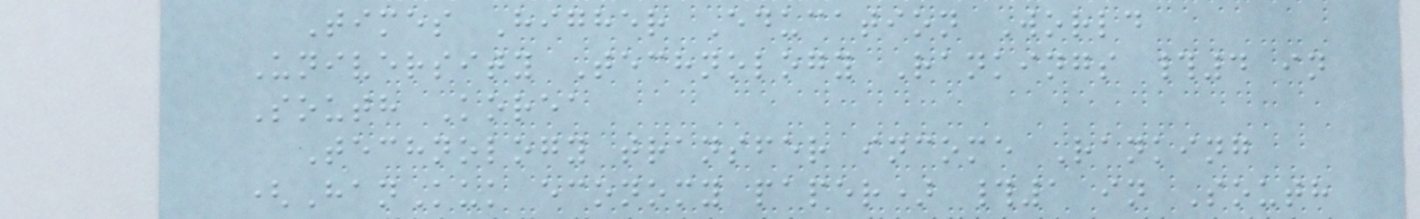Times Higher Education World
University Technology Rankings #4 in
South Korea
Technology transfer income Ranking
(HanKuk economy paper) #1 in South
